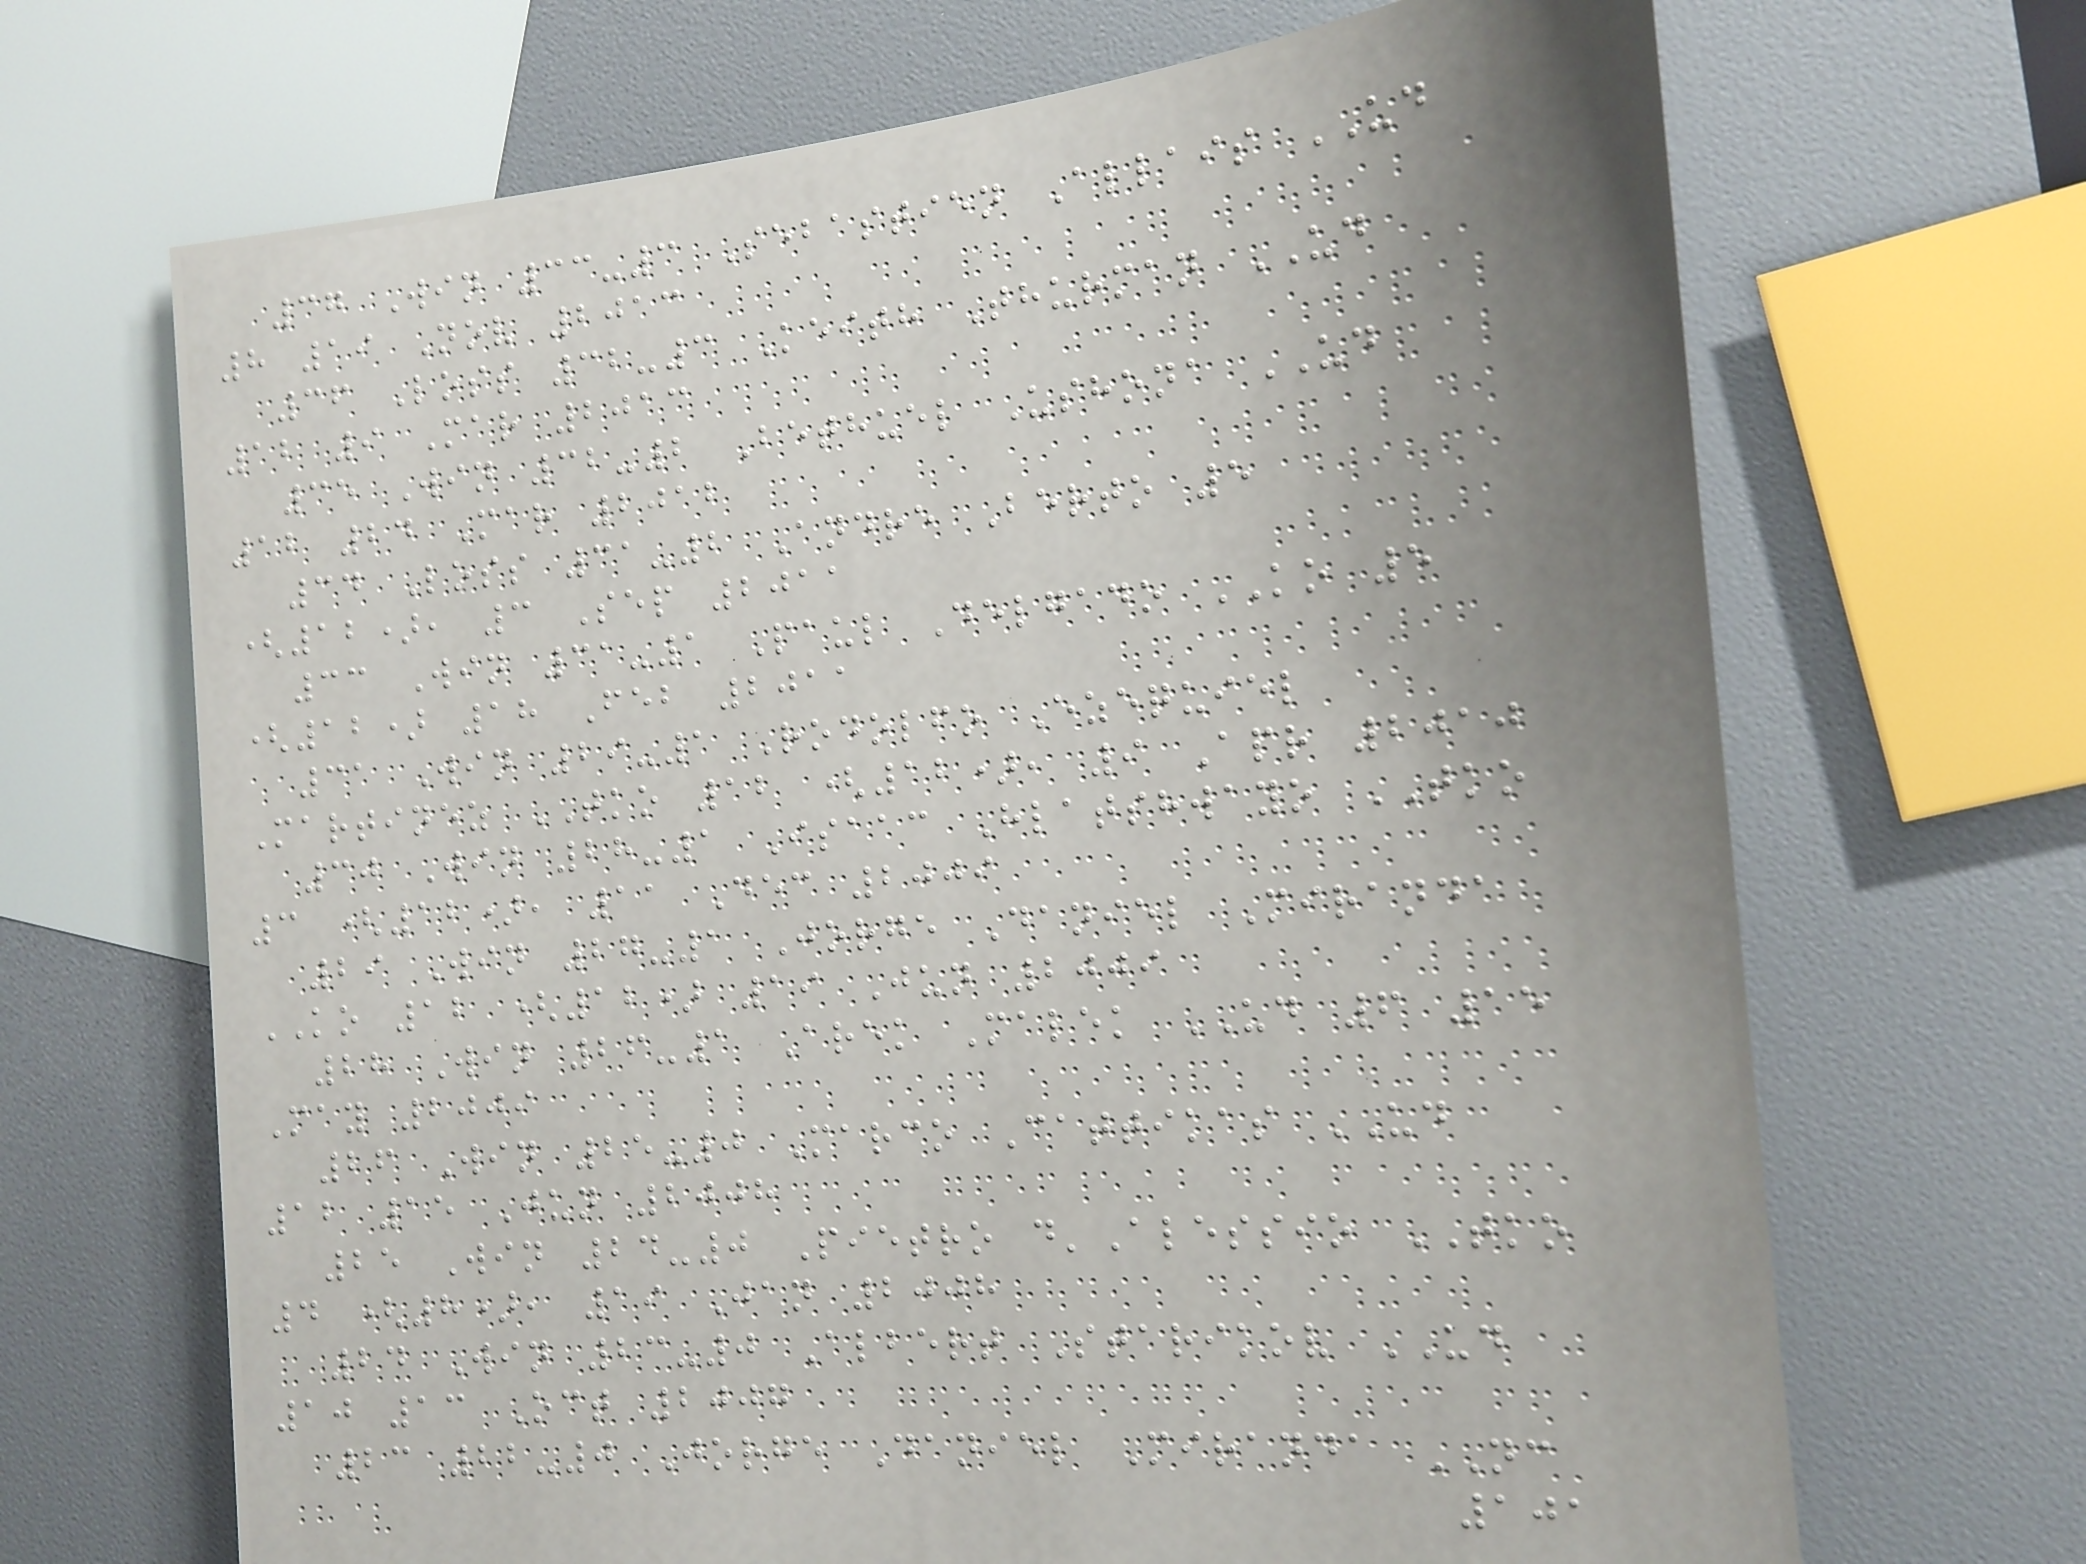37 Win 33-3 Sebastien Allais UD
8 19 Nov 2013
36 Loss 32-3 Keith Thurman UD
12 9 Mar 2013
35 Win 32-2 Bethuel Ushona UD
12 24 Mar 2012
34 Loss 31-2 Andre Berto 5
(12), 3 Sep 2011
33 Win 31-1 Paul Delgado KO 5
(12) 18 Feb 2011
31 Win 29-1 Rodolfo Ezequiel
Martinez TKO 12 (12), 9 Apr 2010
30 Win 28-1 Isaac Hlatshwayo TKO
3 (12), 11 Dec 2009
29 Win 27-1 Jorge Daniel Miranda
KO 12 (12) 19 Jun 2009
28 Win 26-1 Arek Malek UD 6 15
May 2009
26 Win 25-0 Marco Cattikas UD
12 15 Jun 2008
25 Win 24-0 Pietro d'Alessio TKO
4 (8), 19 Jan 2008
24 Win 23-0 Albert Starikov UD
10 13 Oct 2007
23 22-0 Jorge Daniel Miranda NC
101
